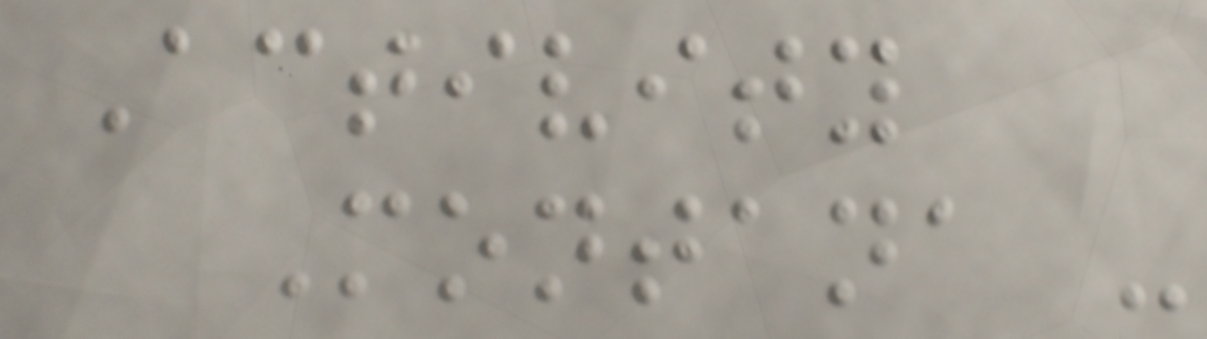Activity
Montana -
